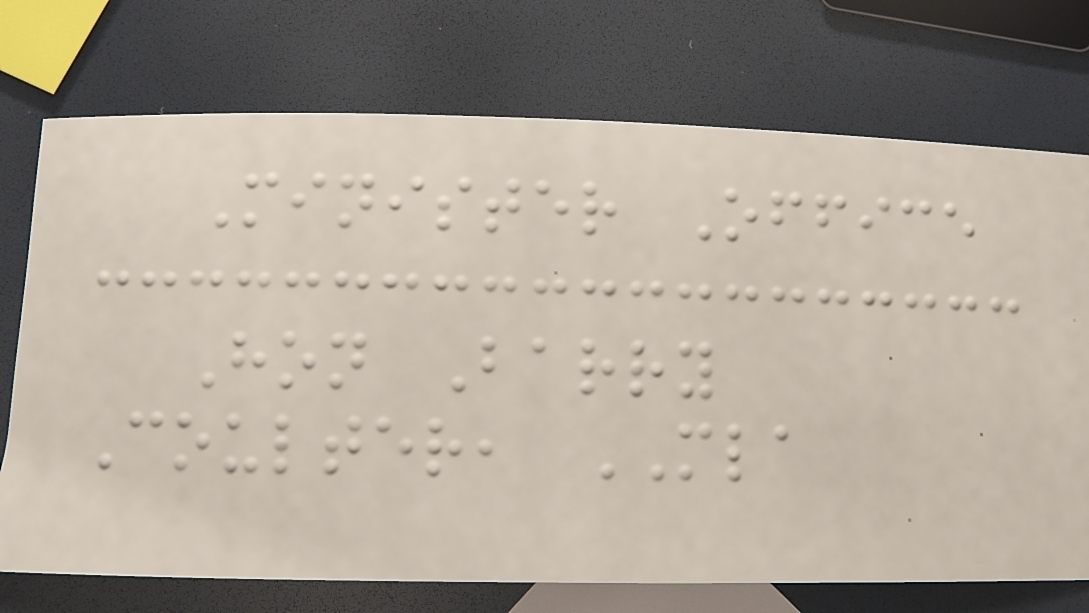Minister Office
Hon Barry
Coulter, MLA
